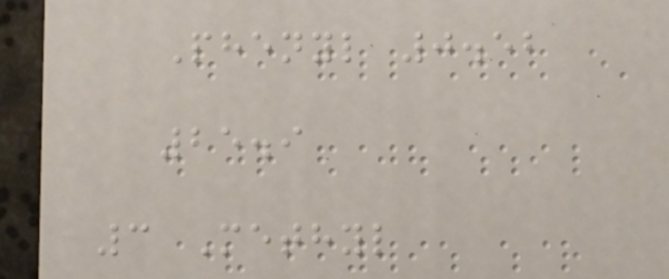Phenyl 0.52
25.9
3 Methyl
